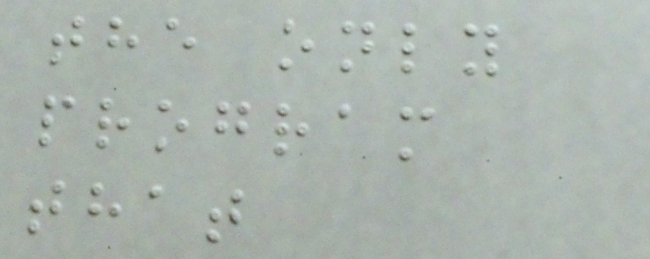the only
program
that
